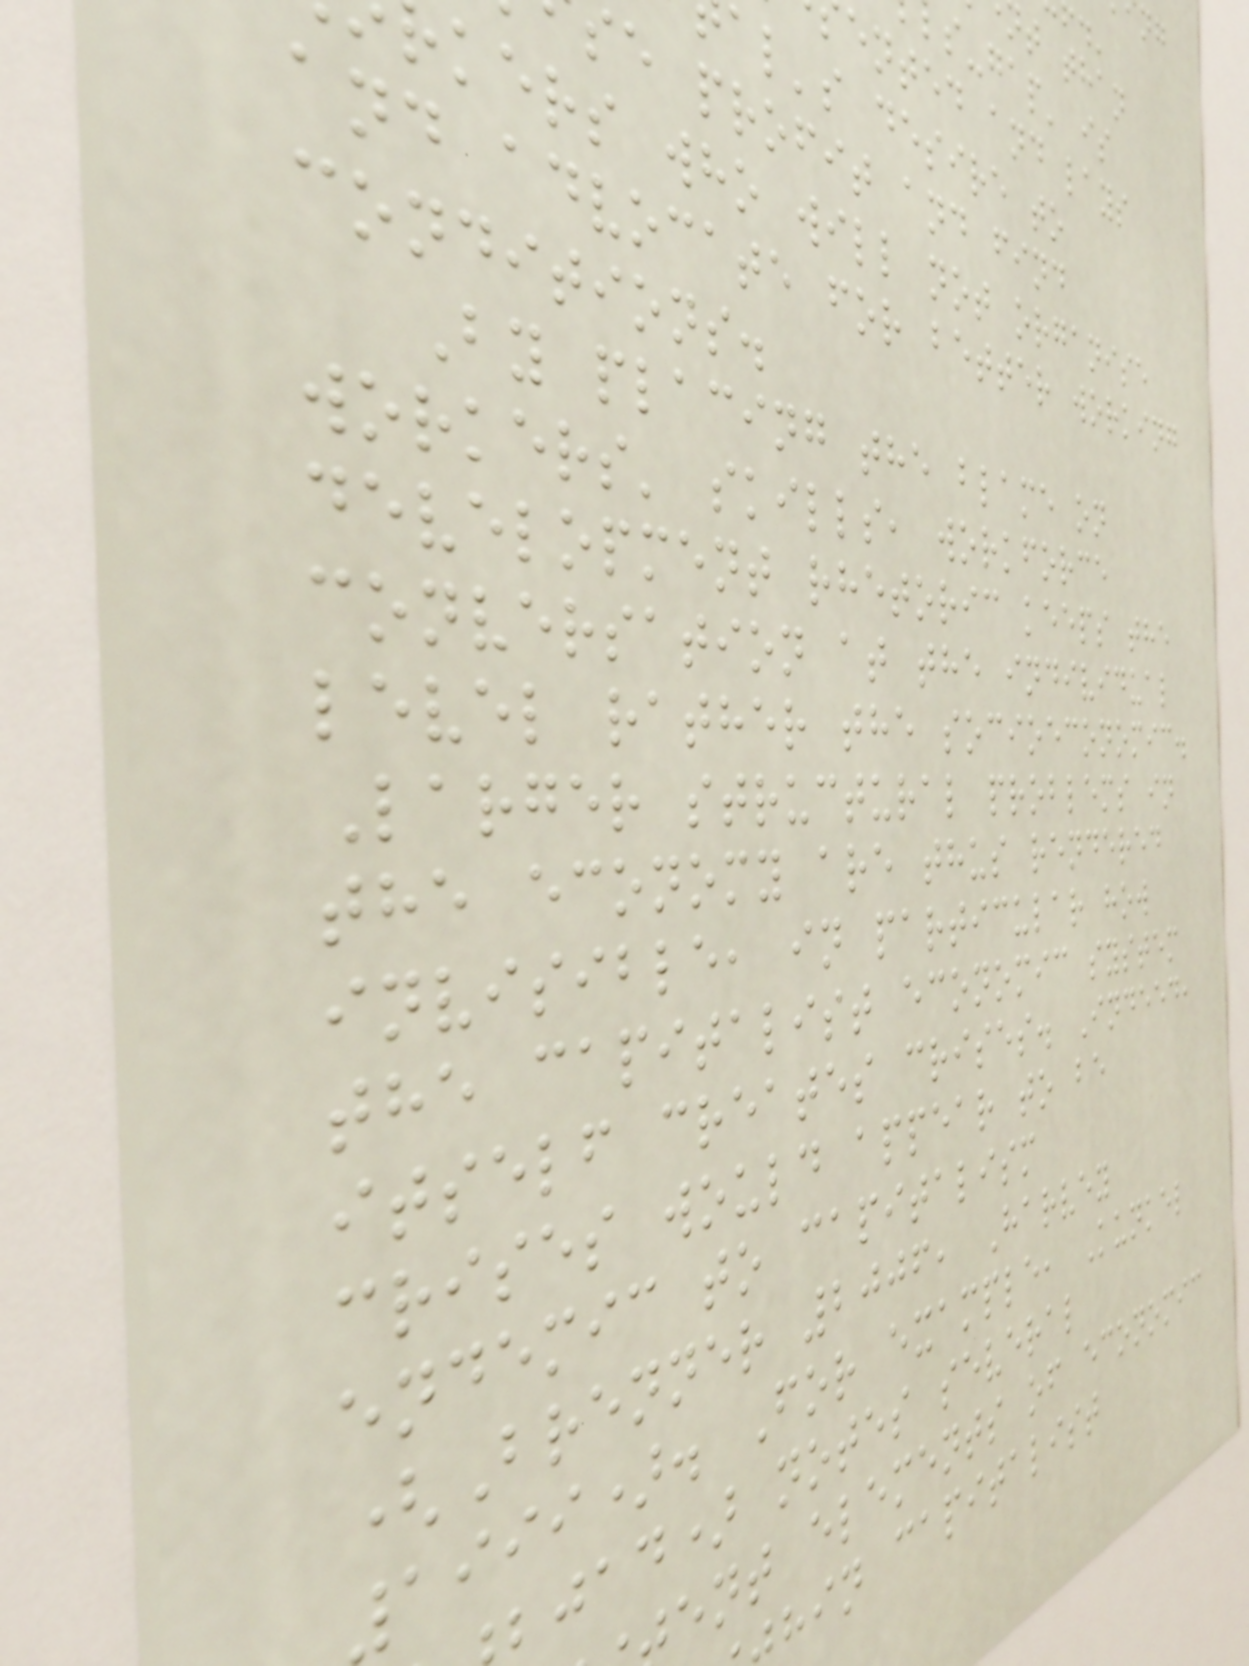s-gap' is
ented and lays
al's desire to
e profit and find
kers who will not organise
and advocate for better working
conditions.
By placing the blame on
workers' skills, workforce
development rhetoric keeps the
conversation at the individual
level rather the socioeconomic.
Larger structural problems in
the economy are thus rendered
invisible, in particular how
the capitalist economic system
itself creates crises. Indeed,
crises would appear to be
endemic to capitalism
(Brenner 2006, Harvey
1999). For example, Kunkel
jad) notes several
ent elements of economic
hin capitalist
